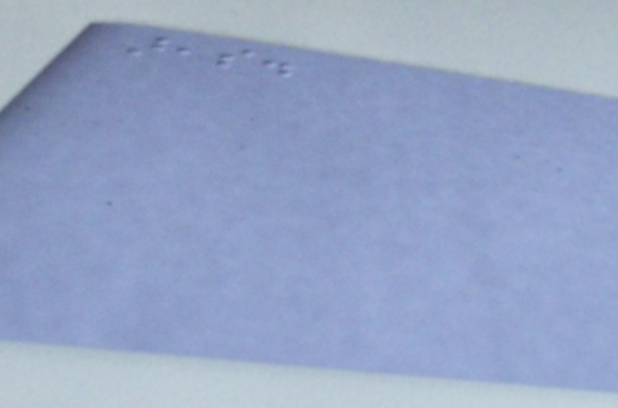areas.
